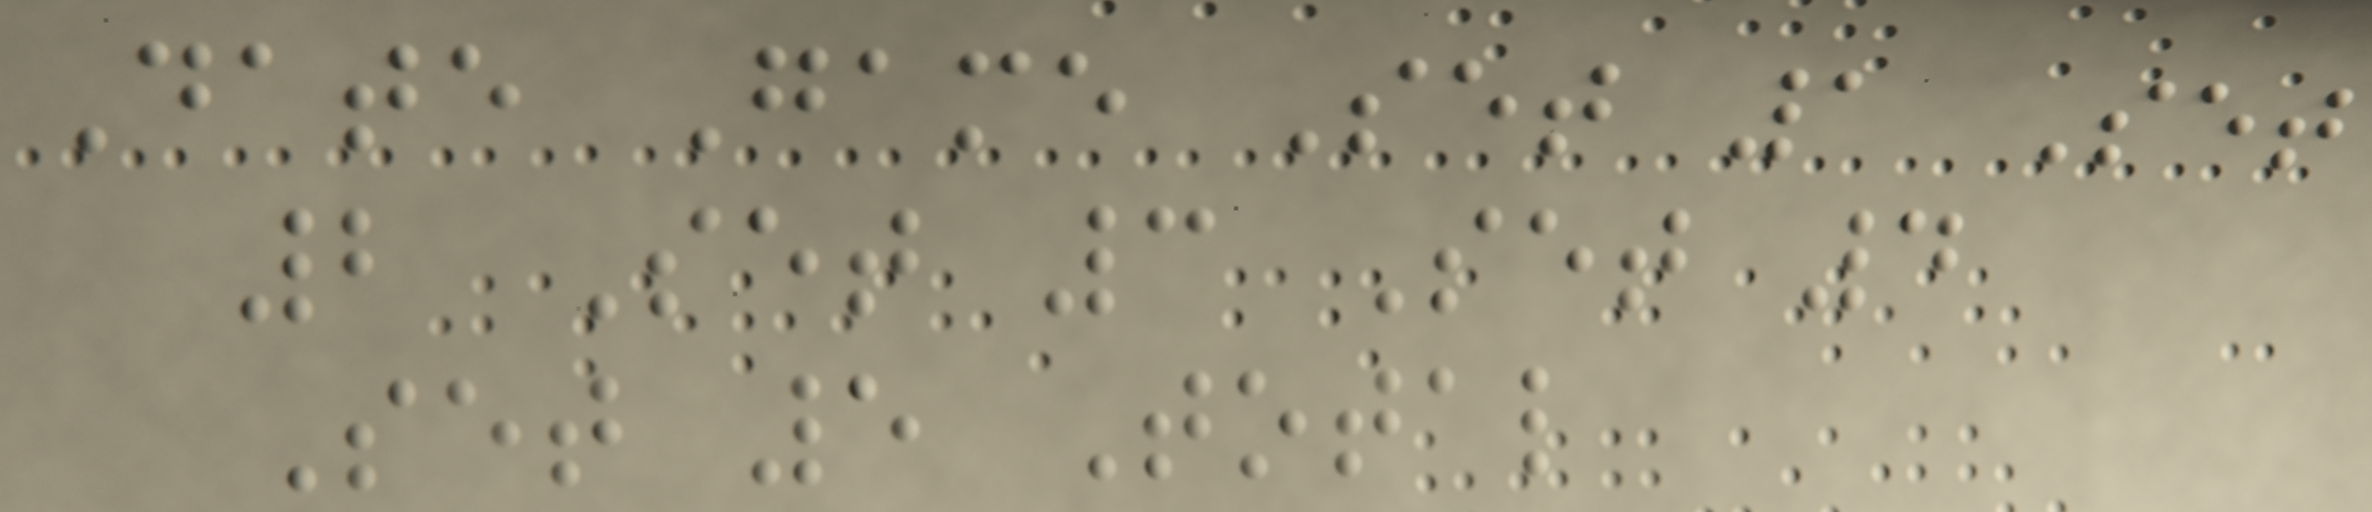Date Game Set 1 Set
2 Set 3 Set 4
Set 5 Total
